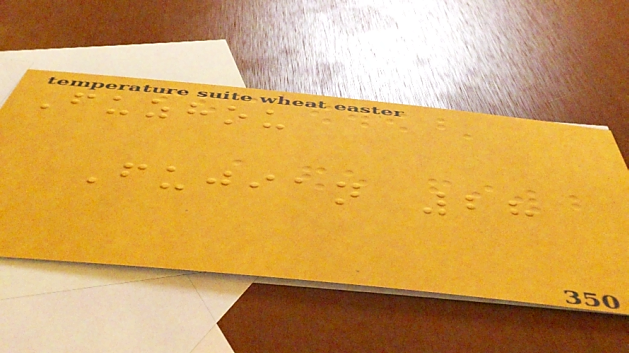Fuzhou
Fujian 28
